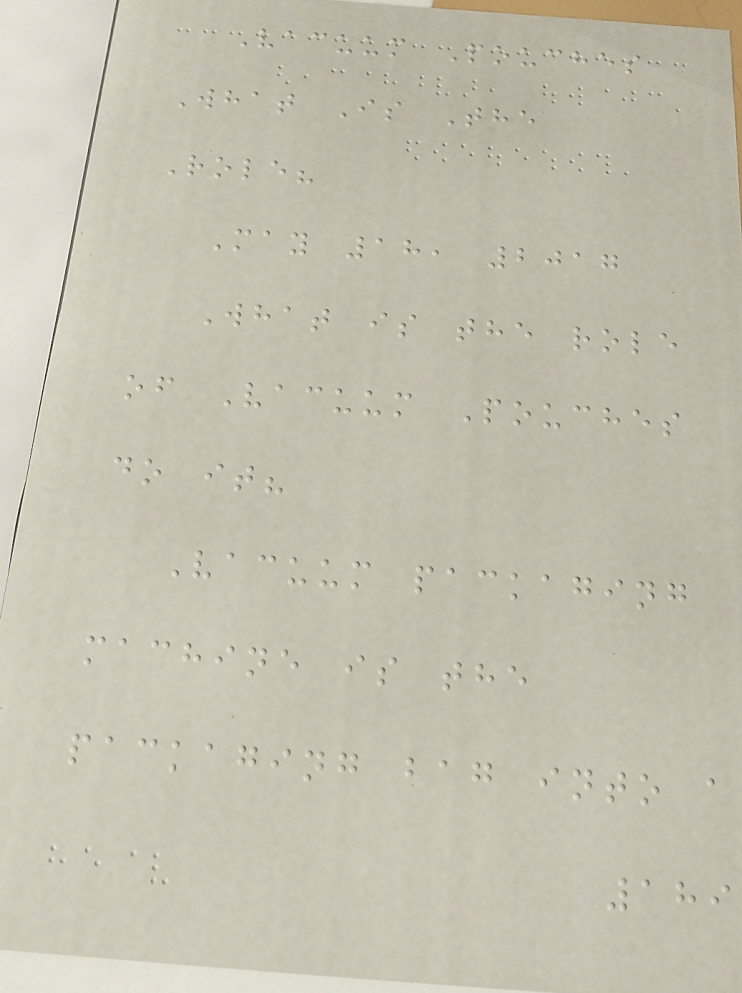Vacuum Pouches
What Is The
Role?
May 18, 2017
What is the role
of Vacuum Pouches
do it?
Vacuum packaging
machine is the
packaging bag into a
189
